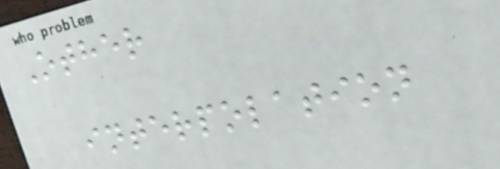Other
interpolation
